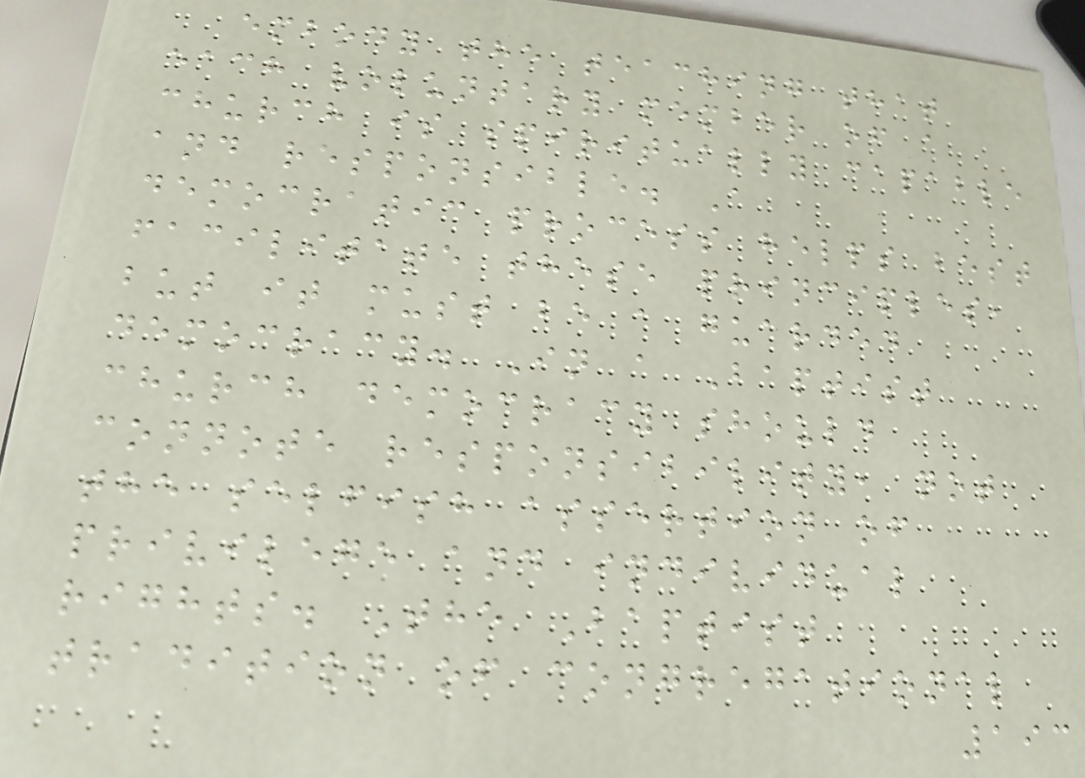embody the teaching that
each voluntary member of a
church is spiritually capable
and responsible. A
democratic process helps best
facilitate these principles,
but it must be a guarded
democracy. In a Baptist
church democracy should
connote responsibility, not
the selfish assertion of
privilege and individual
rights. The Baptist
tradition of congregational
193
